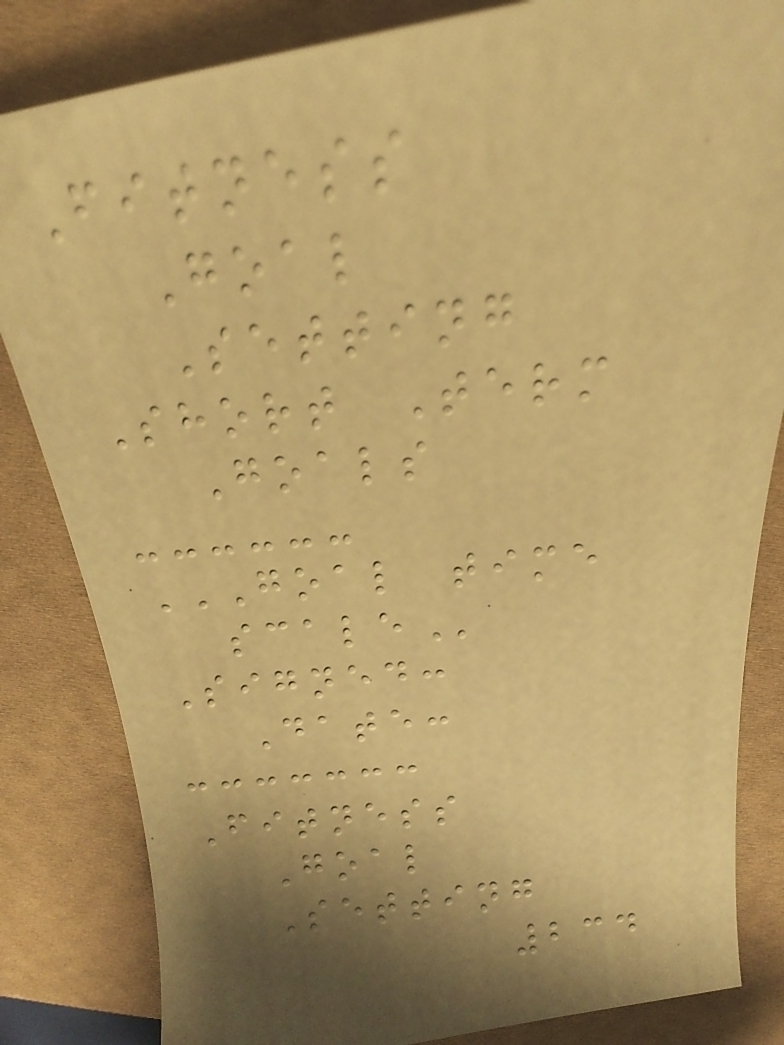Fitness
Goal
Setting
Short Term
Goals
GOAL TIME
SCALE
Signed:
Date:
Fitness
Goal
Setting
234
